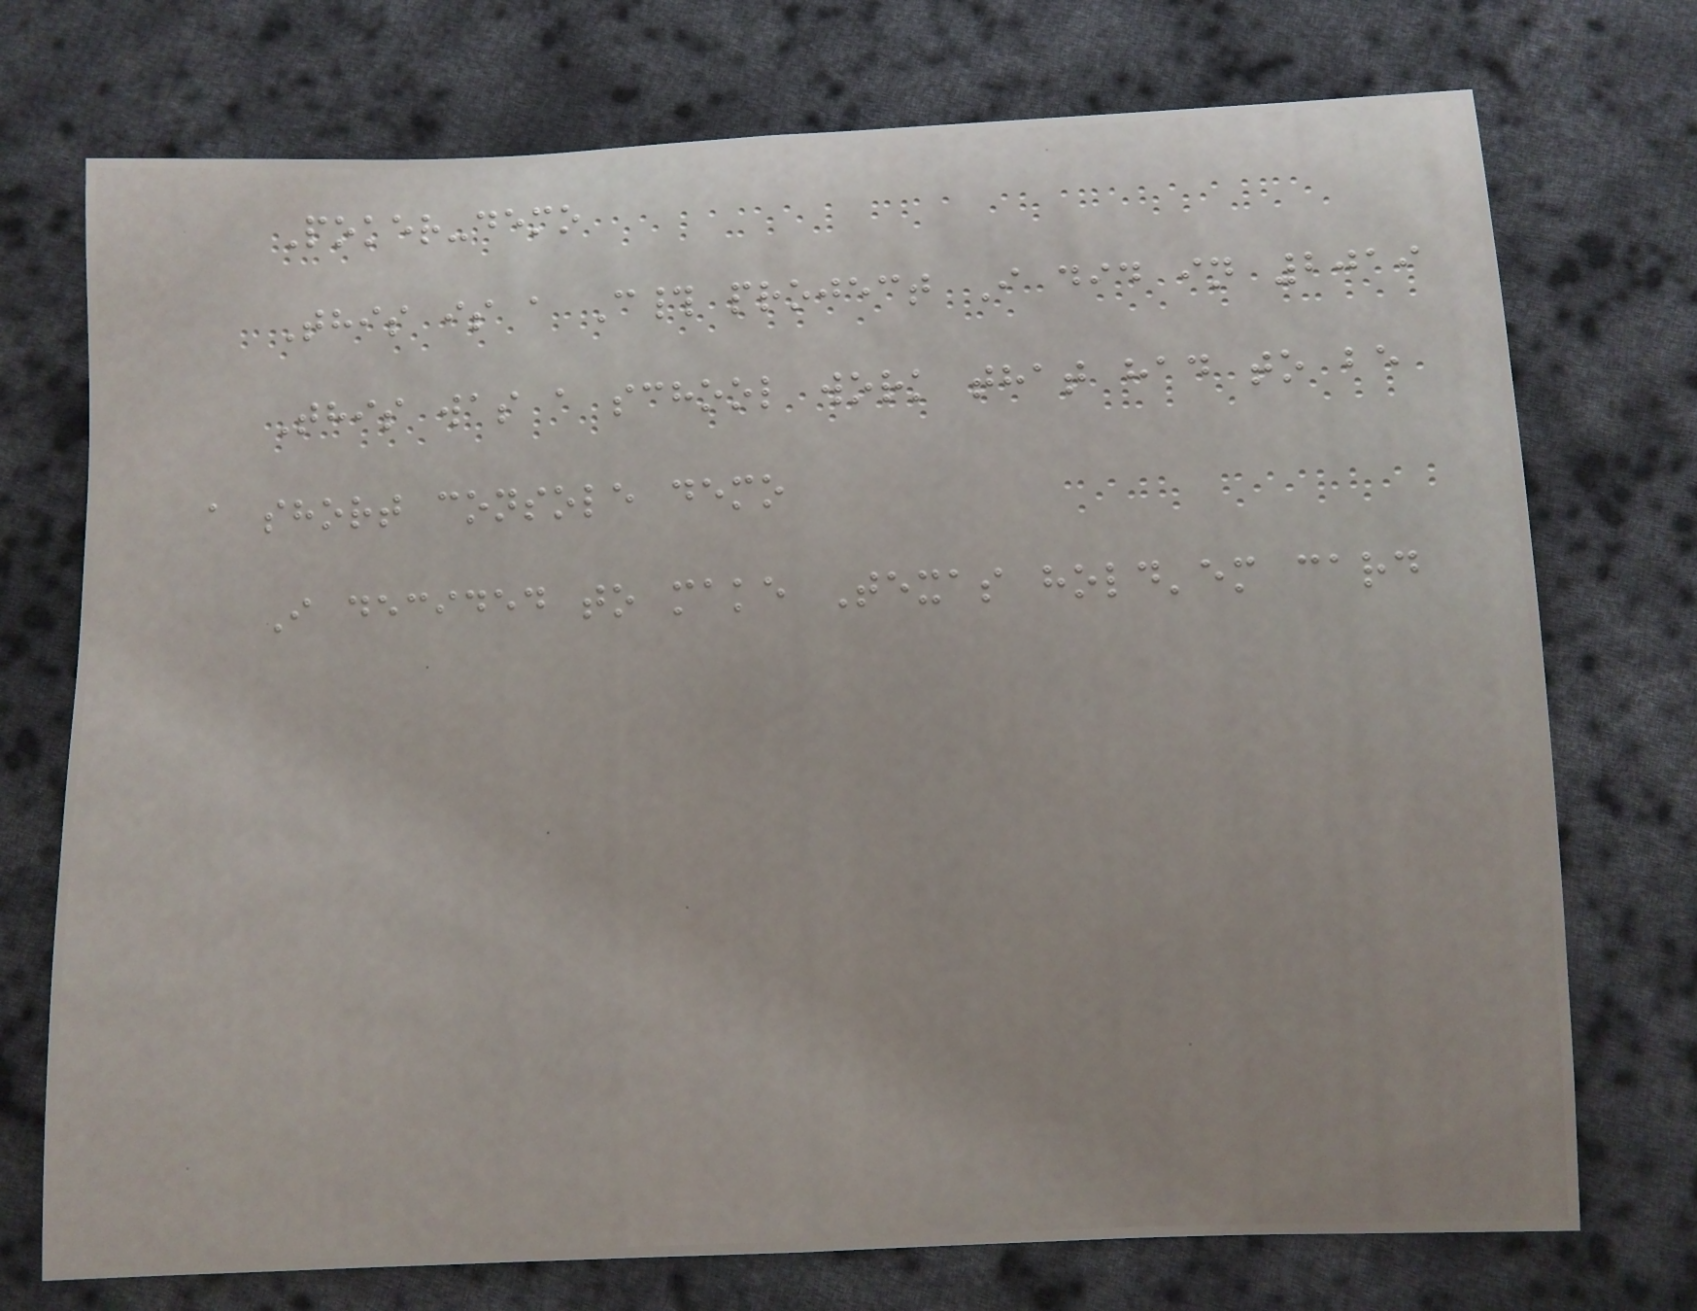Poker-demo
This is a C# project I did in 2019
This was a school work that had to be
a short console demo
I decided to make Texas hold'em card
